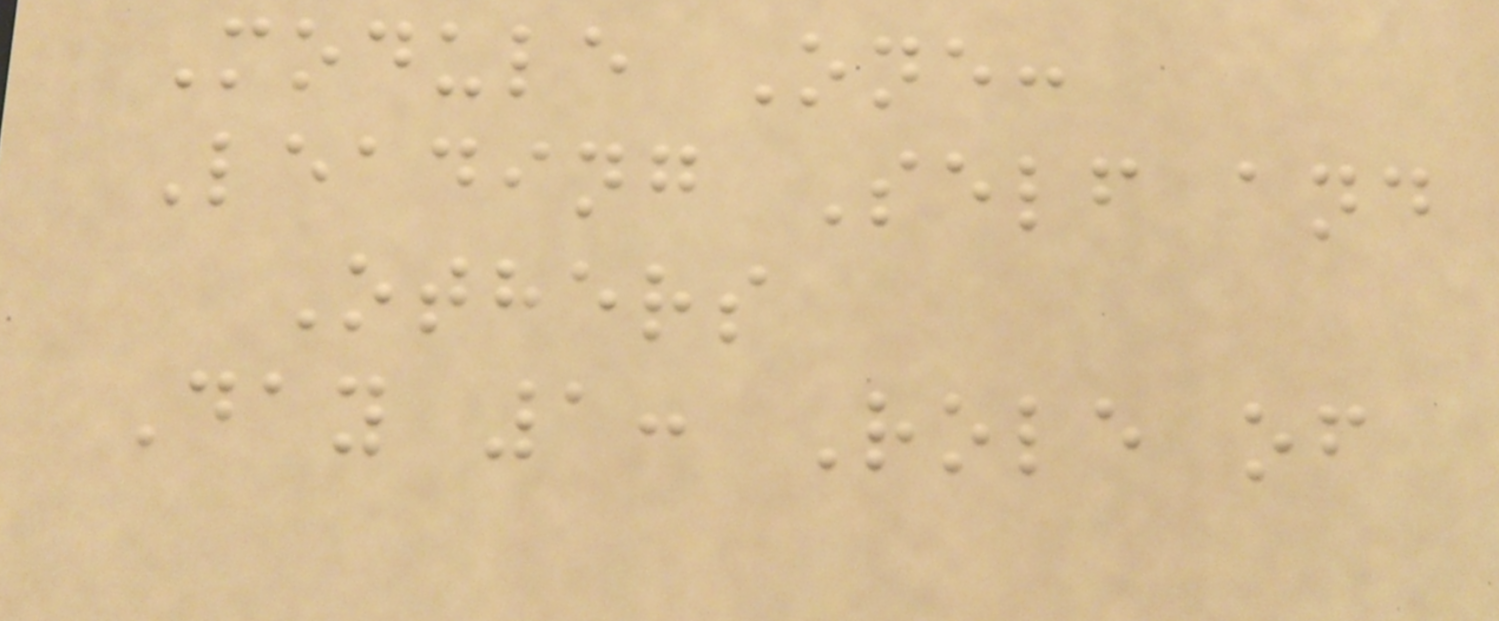Module One:
Leading Self and
Others
Day 1: Role of
